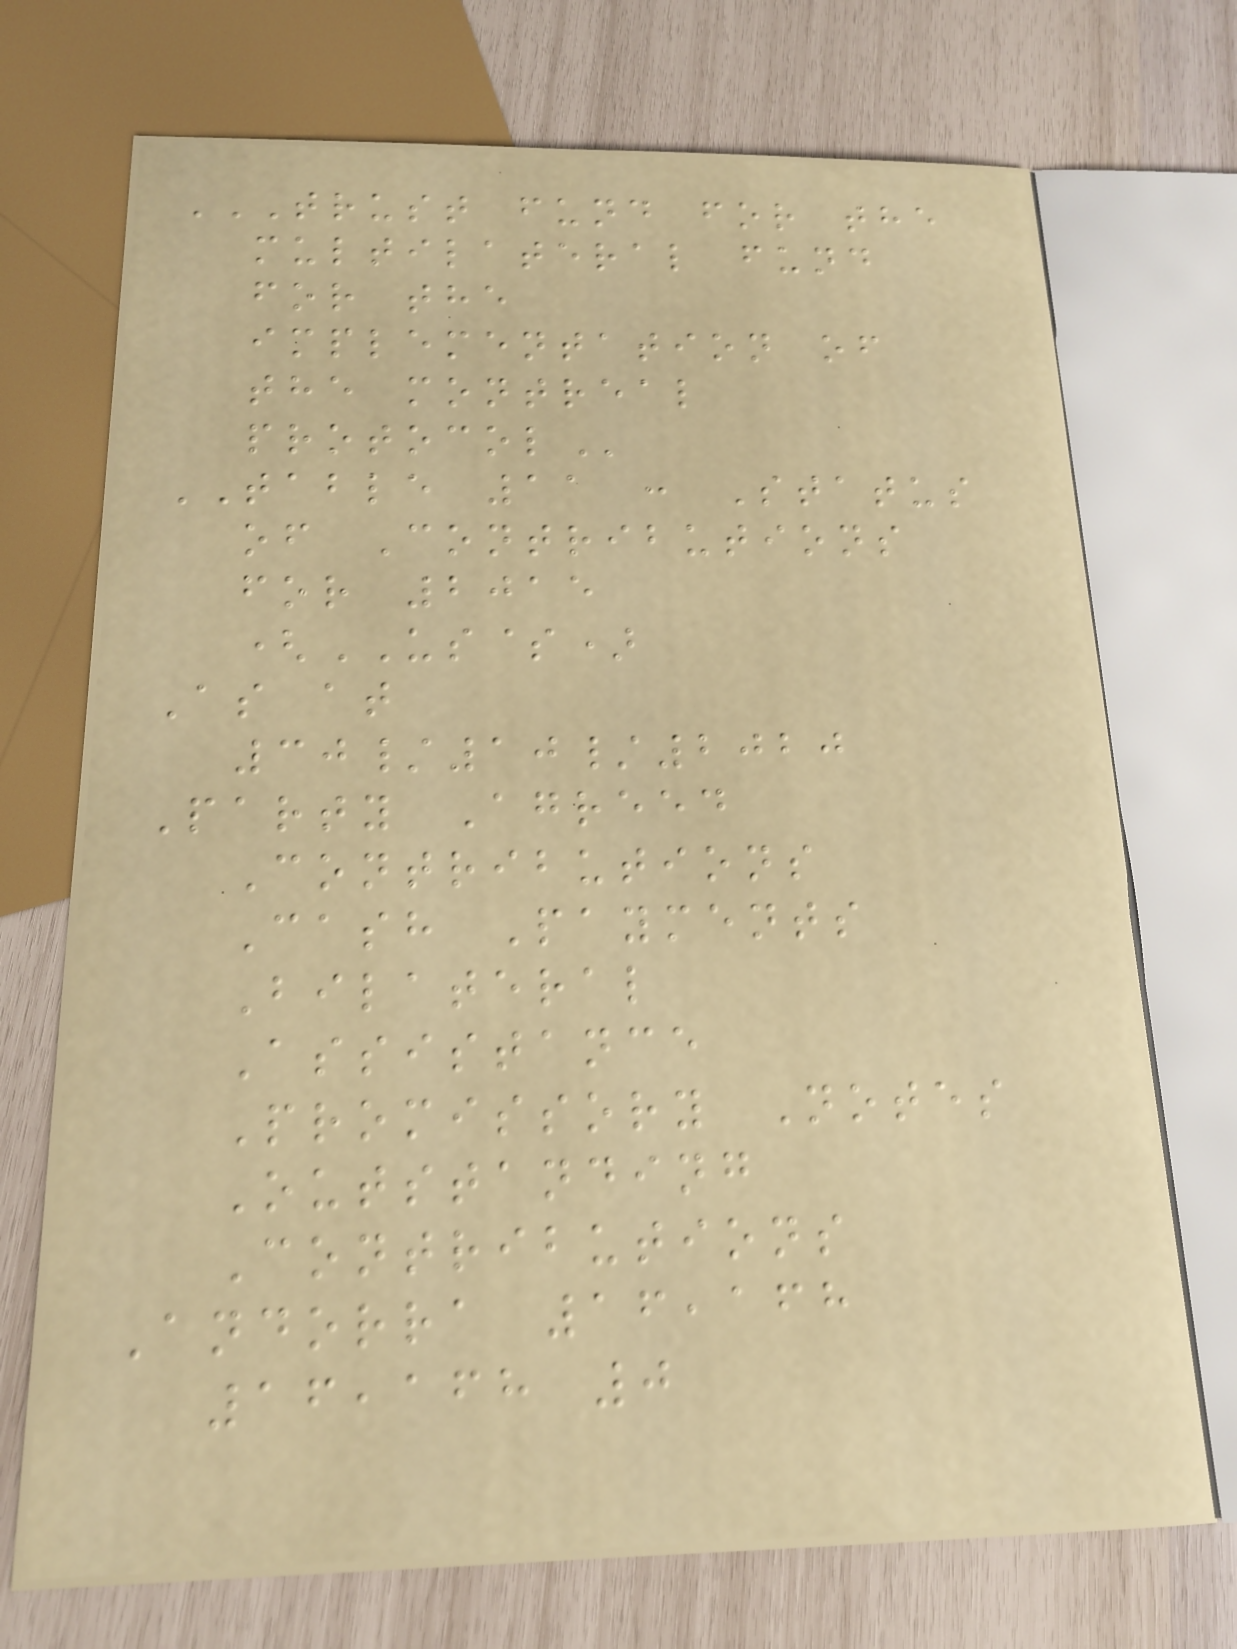TRUST FUND FOR THE
MULTILATERAL FUND
FOR THE
IMPLEMENTATION OF
THE MONTREAL
PROTOCOL
TABLE 11 : Status
of Contributions
for 2015
(US$)
As at
30/10/2020
Party Agreed
Contributions
Cash Payments
Bilateral
Assistance
Promissory Notes
Outstanding
Contributions
Andorra 16,168
16,168 0
